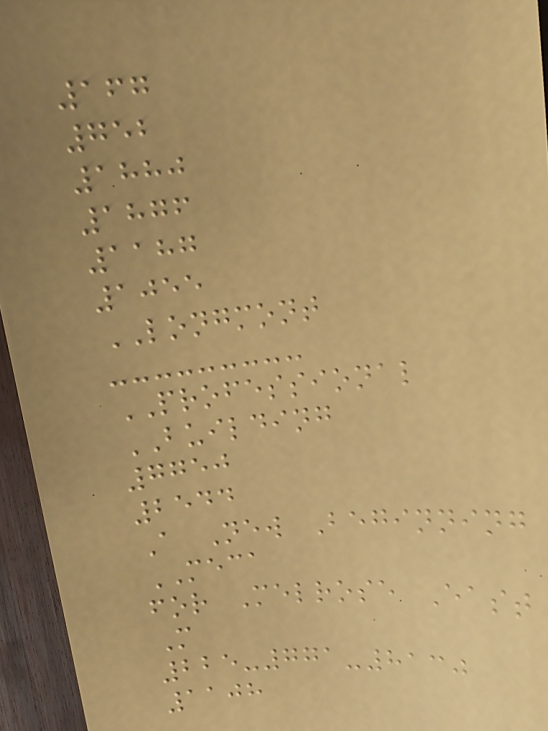167
752
1880
1876
1187
1055
LONGMONT
PROFESSIONAL
BUILDING
7750
2544
A New Beginning
MECA
for Melrose East
M
225-771-8130
1108
